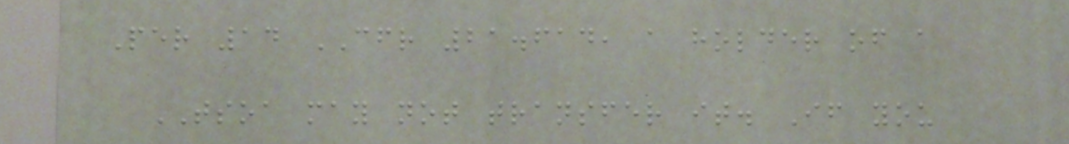Per 14 CFR 21.614, a holder of a
TSOA may not transfer it. If you
